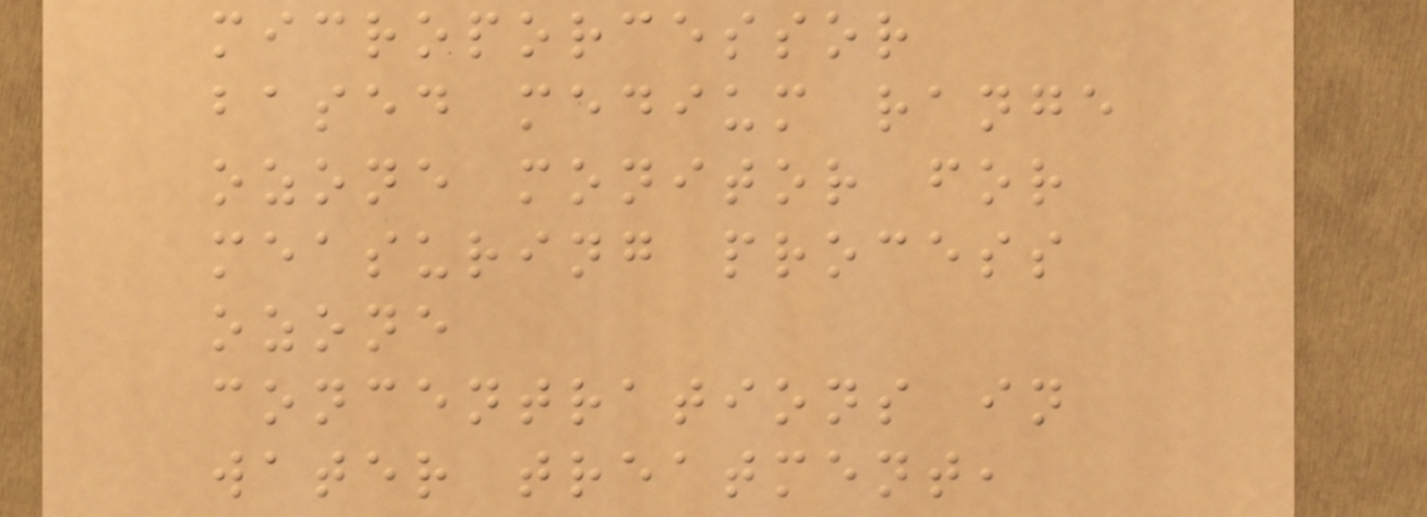microporcessor
based medium range
ozone monitor for
measuring process
ozone
concentrations in
water treatment,
